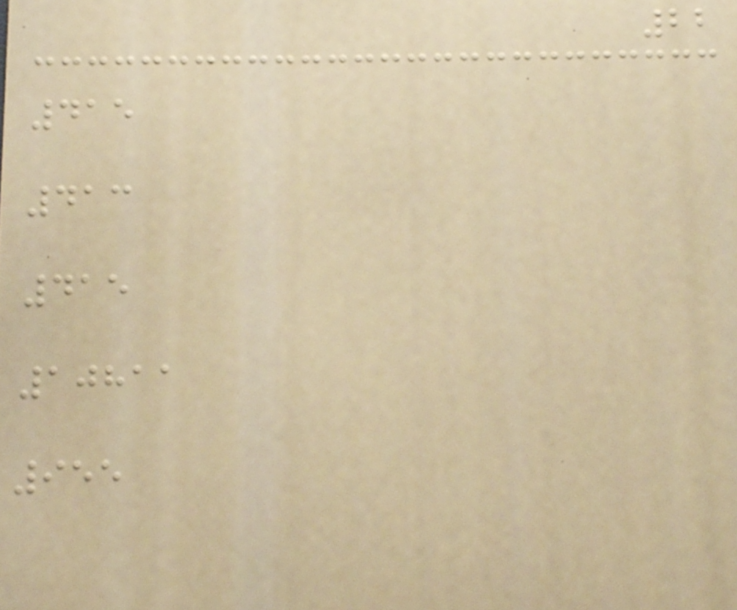22
415
413
415
10811
955
